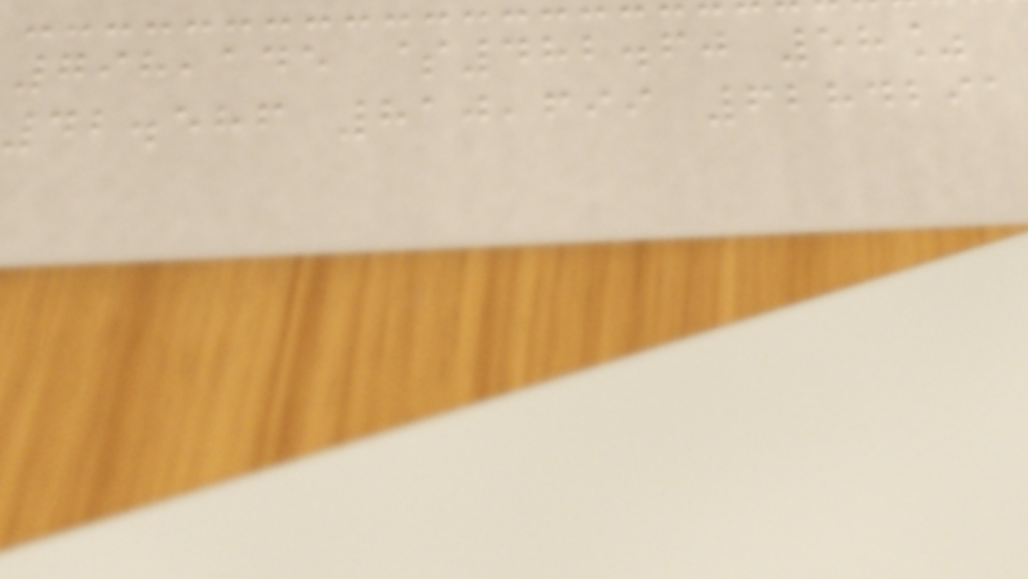798,145 $482.60 58%
42.586 810,699 6284291
